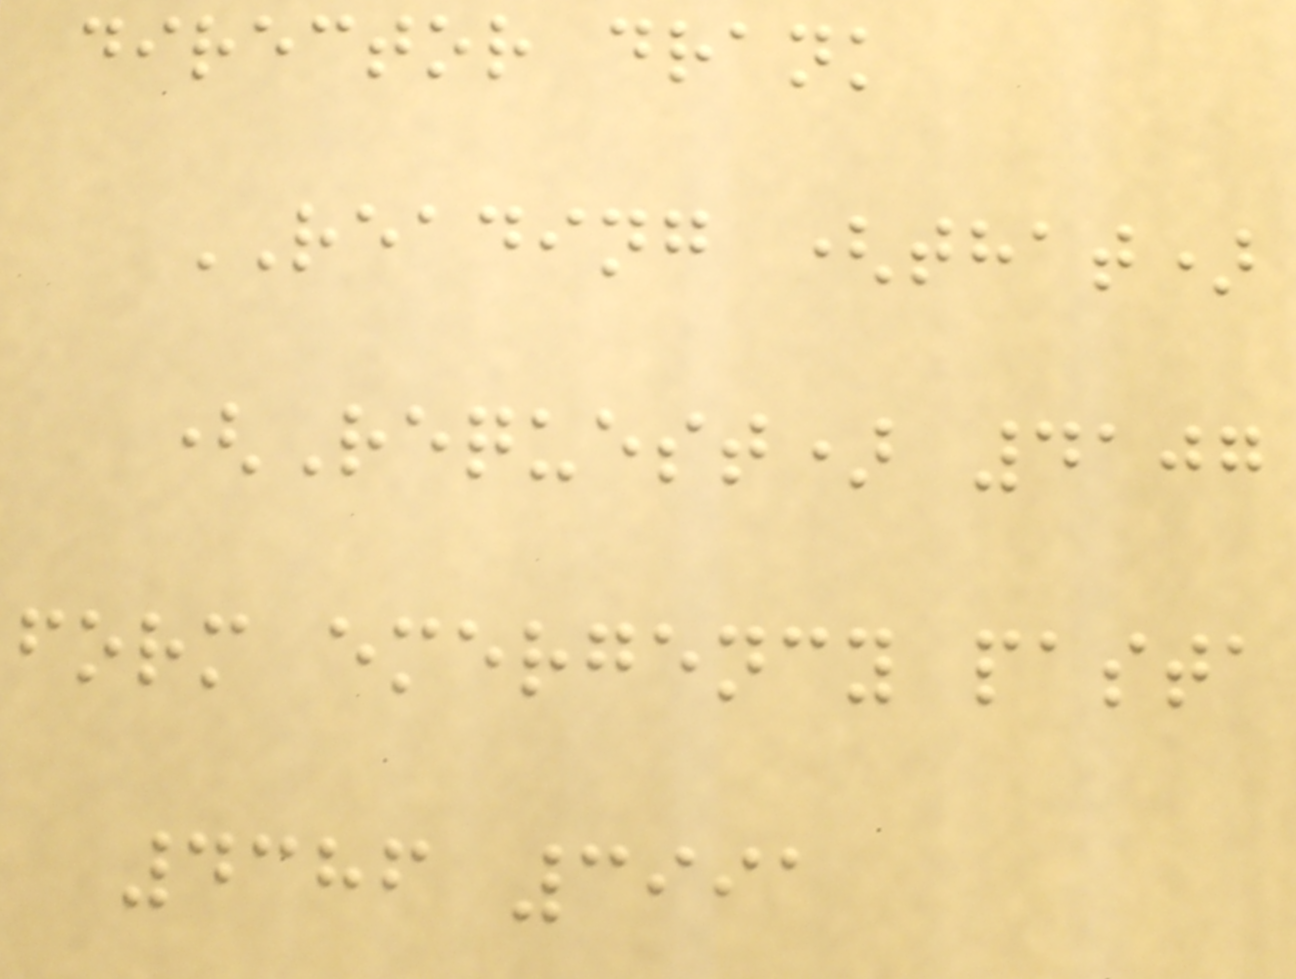director drank
READING (that)
(Request) 4107
form emergency pasta
4386 3991
